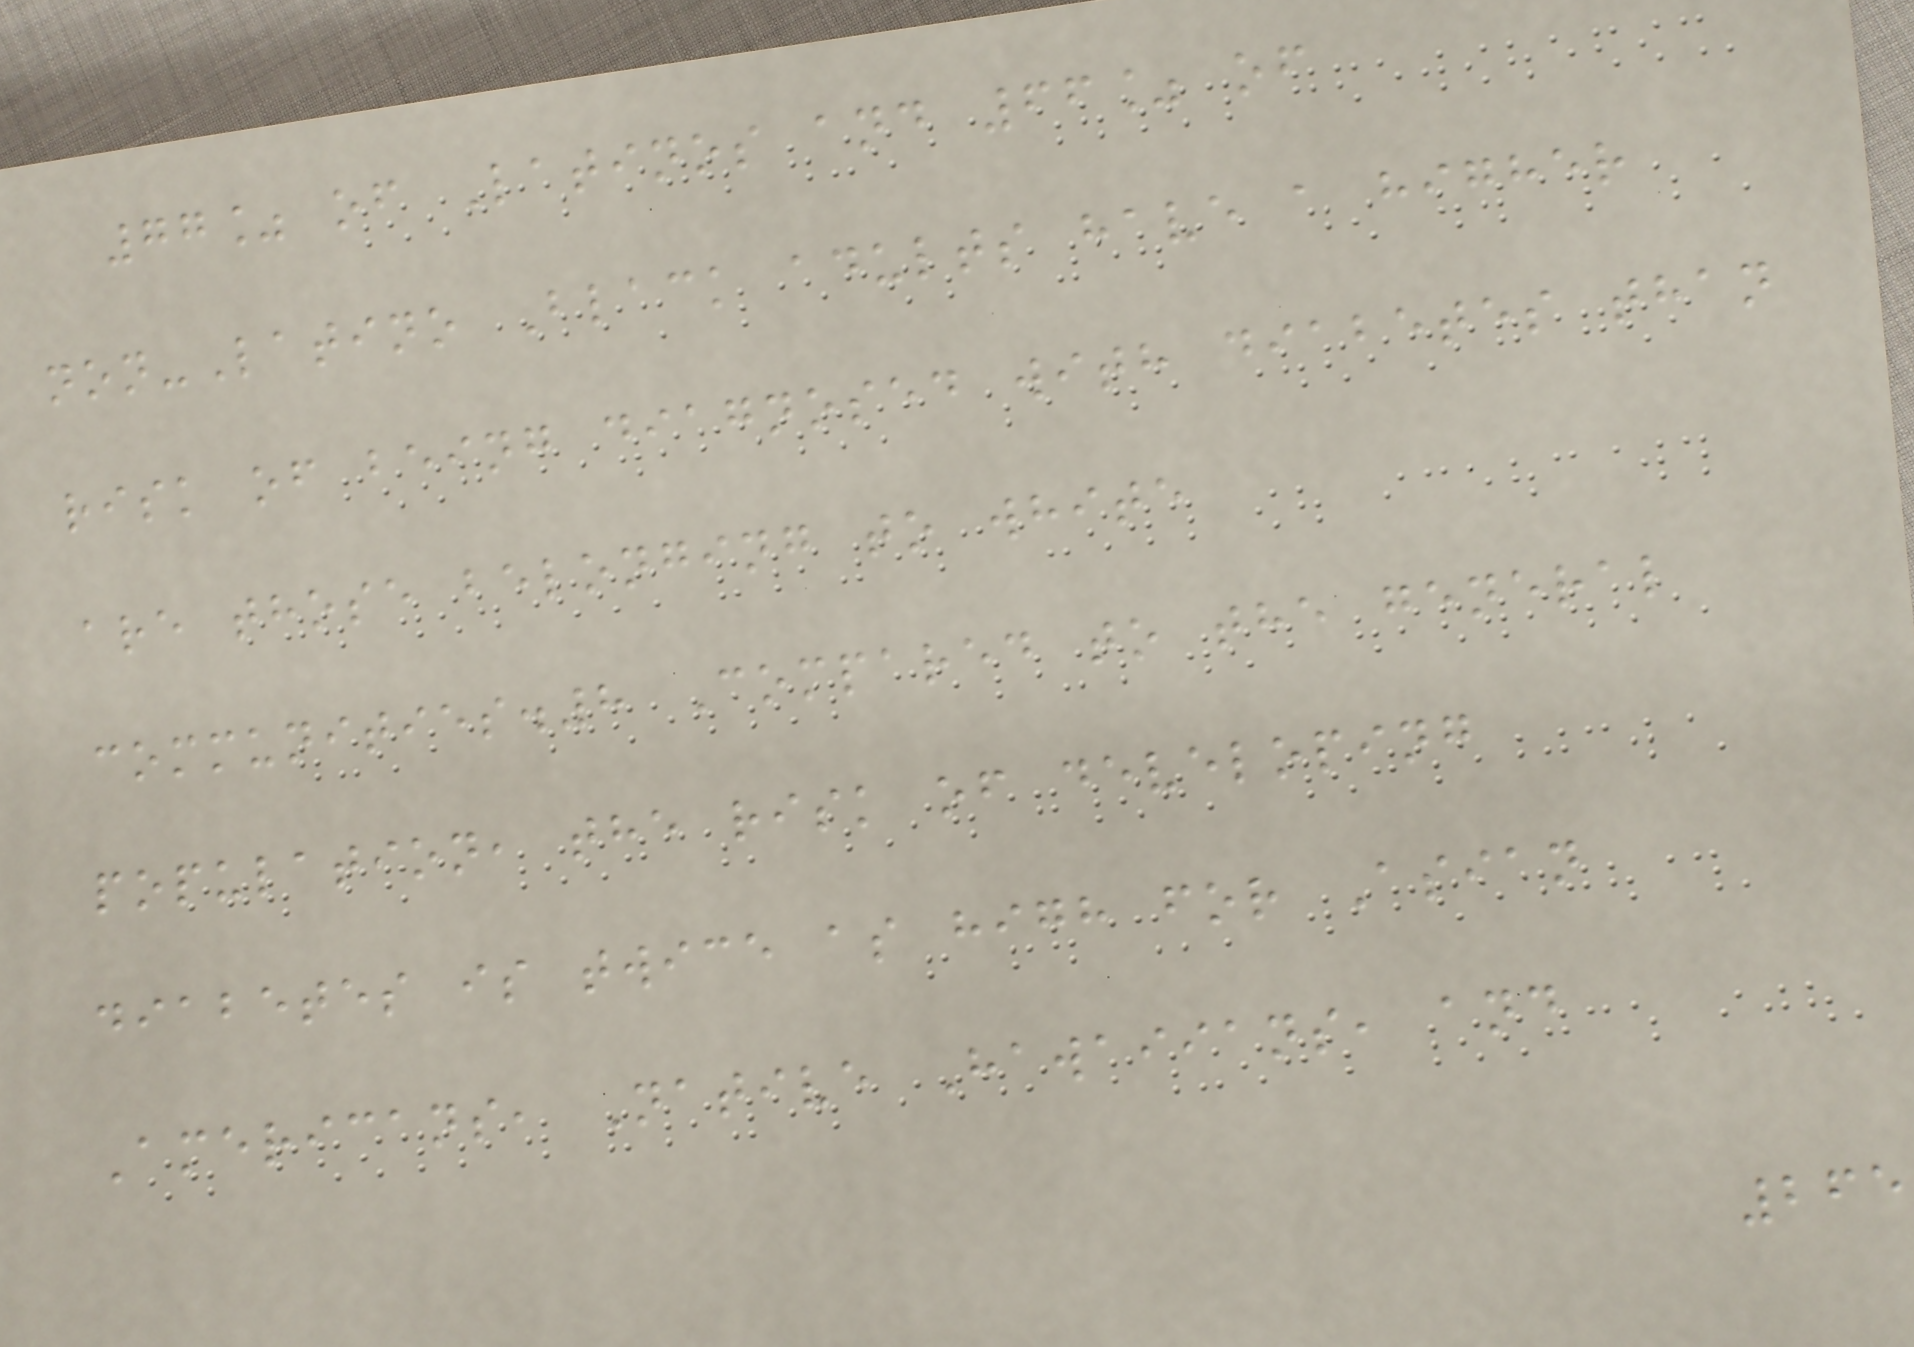77% of Latinos and 66% of
non-Latino Black adults have a higher
risk of being diagnosed with diabetes than
are those belonging to white
communities.8 Compared to the general
population, the risk of developing
diabetes is twice as high for Asian
Americans, Native Hawaiians, and
265
